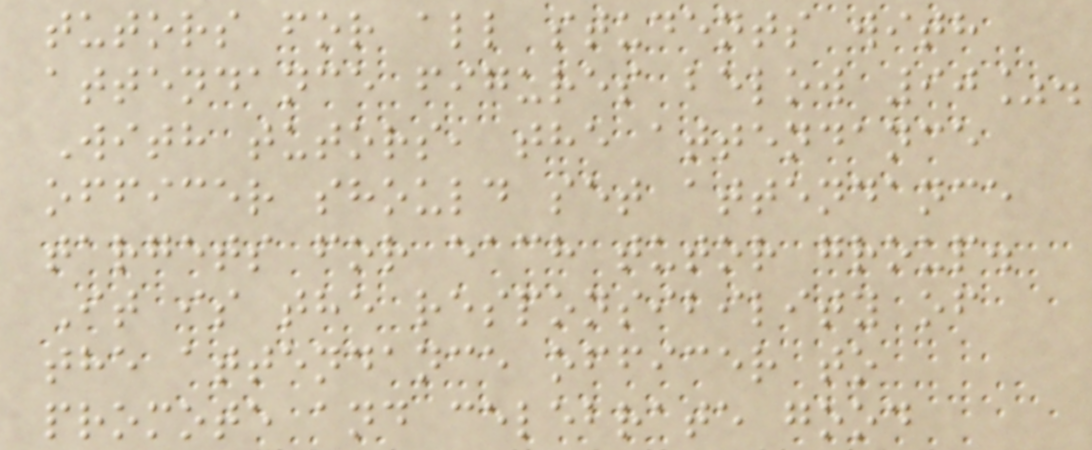tutors for all students with
attendance figures below 90%.
With tutors, the attendance
officer should set attendance
targets for each tutor group.
It is the responsibility of
the attendance officer to
promote and celebrate good
